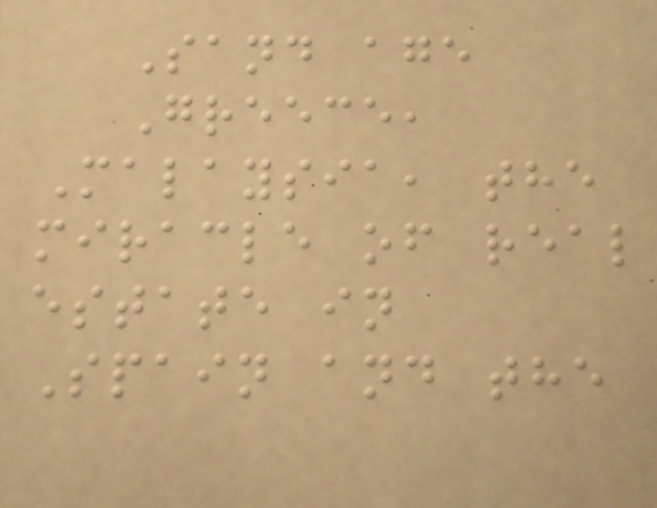Sand age
Greece,
Malaysia, the
miracle of real
estate in
Spain and the
